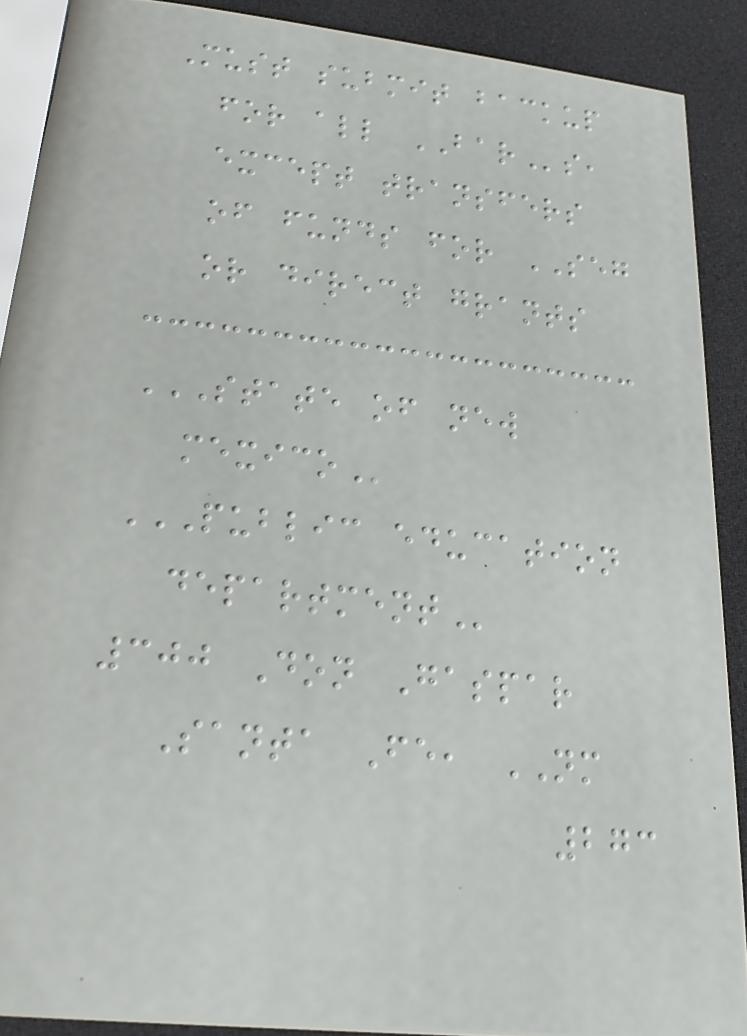Must submit backup
for all BARs,
except transfers
of funds for SEG
or direct grants
STATE OF NEW
MEXICO
PUBLIC EDUCATION
DEPARTMENT
300 Don Gaspar
Santa Fe, NM
273
